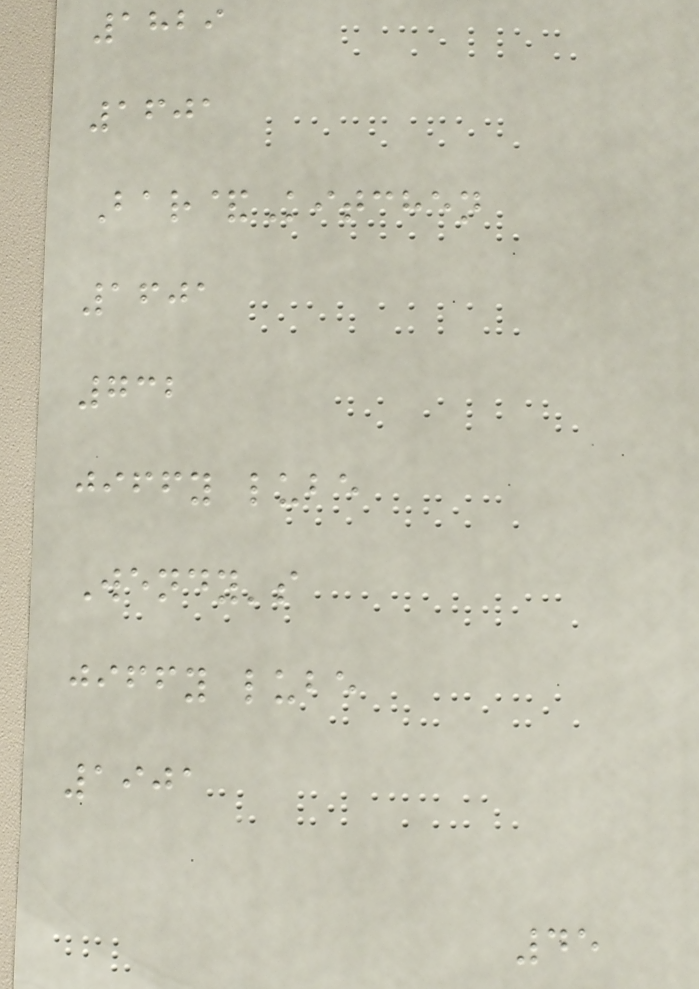1829
1601
Bar&Kitchen
1601
732
jiffy lube
Wendy's
jiffy lube
1901
45
